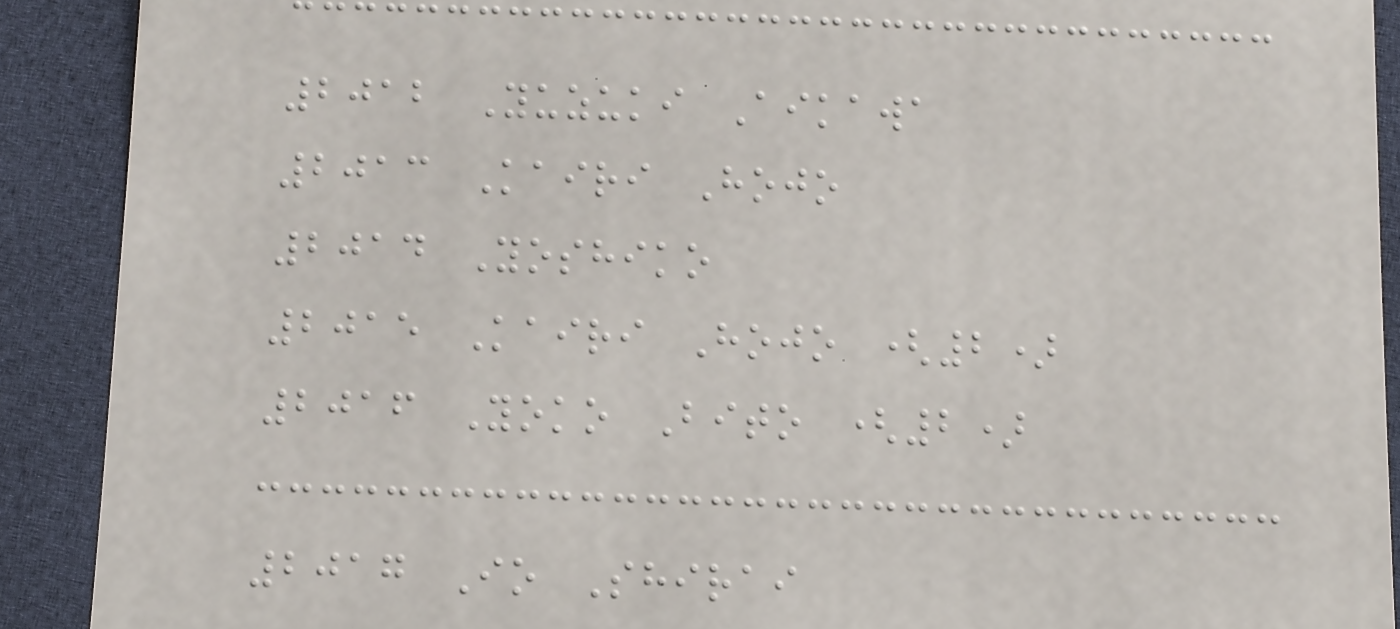2012 Yuzuki Aikawa
2013 Kairi Hojo
2014 Yoshiko
2015 Kairi Hojo (2)
2016 Yoko Bito (2)
2017 Io Shirai
